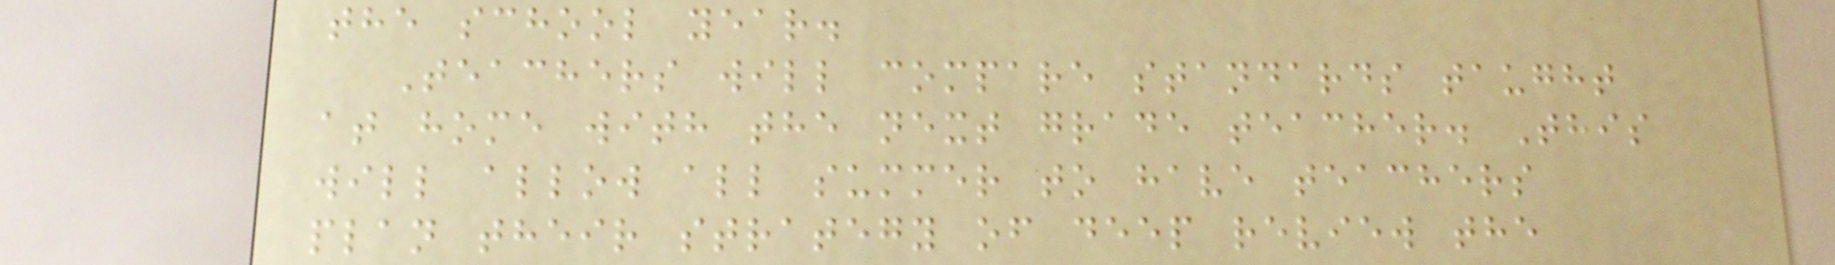the school year.
Teachers will compare standards taught
at home with the next grade teacher. This
will allow all summer to have teachers
plan their strategy of deep review the
